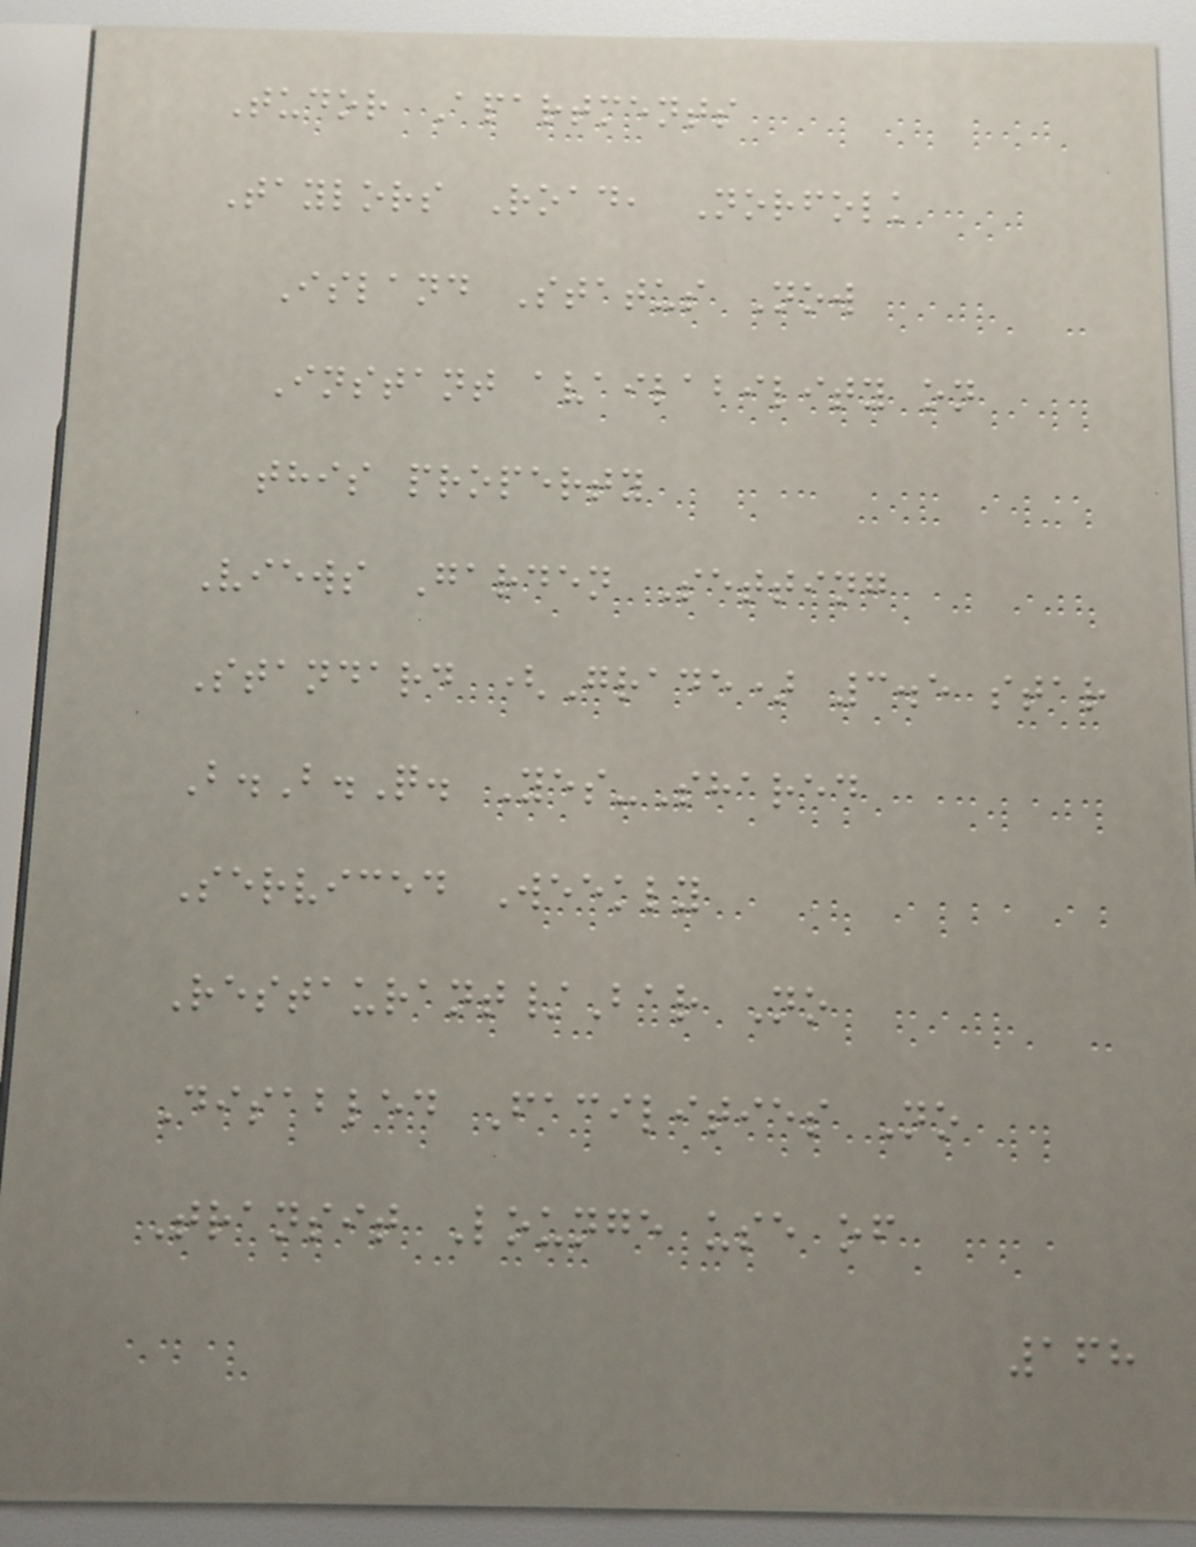Tudor Apartments
Taylors Road, Norfolk
Island Status Now
Instant availability on
this property
Views Garden Setting
Standard (Grade) 3.5 star
B.B.Q. Yes-Shared
Serviced Weekly
Restaurant/Bar No
Disabled Facilities No
Transit Lounge use of
168
